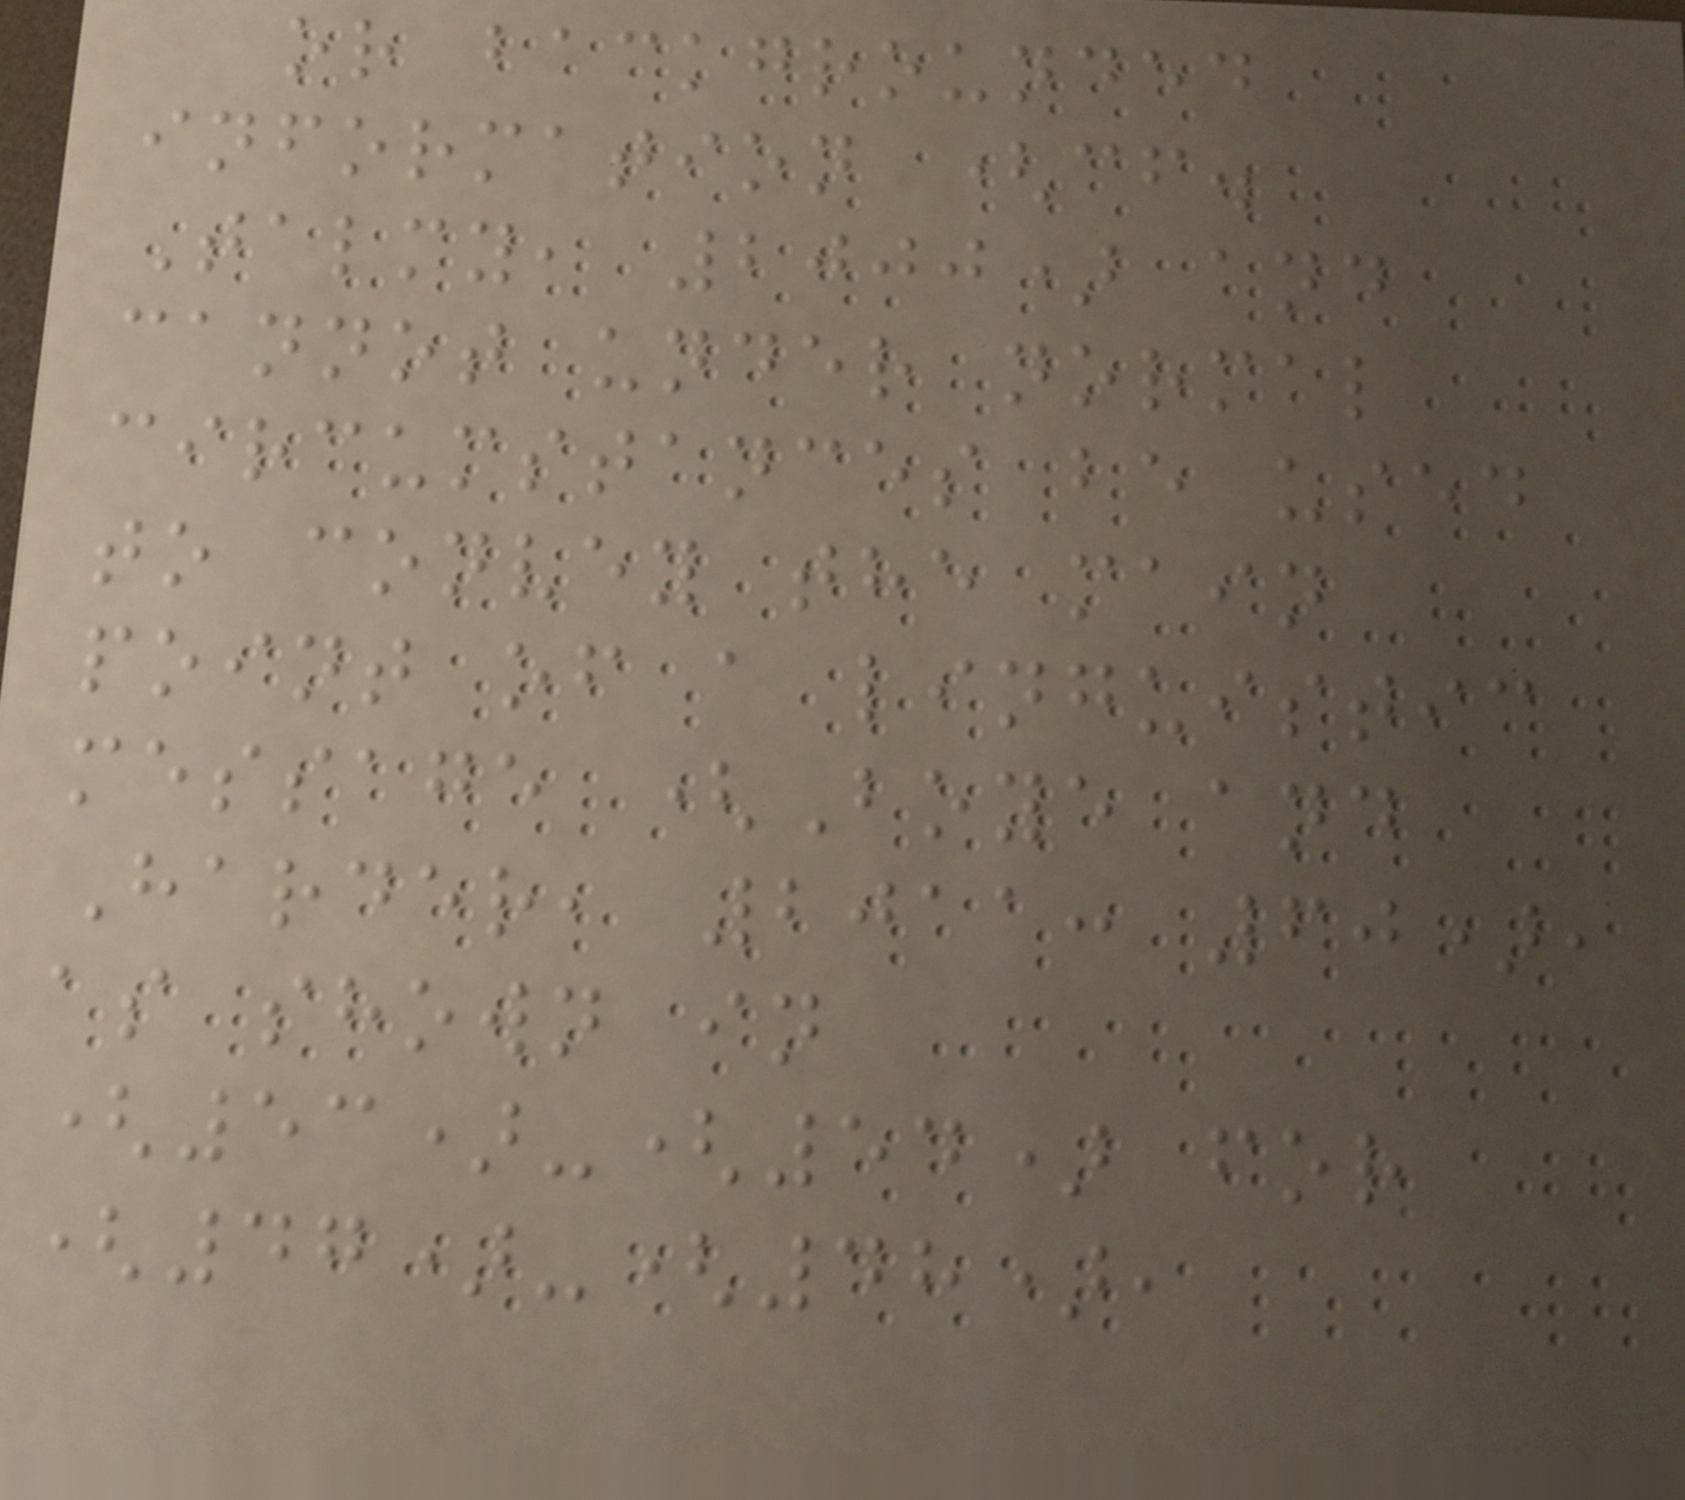or backgrounded
information (cf.
Talmy, 2000) and
cannot under normal
circumstances be used
to convey the main
point of a linguistic
message (Boye and
Harder, 2011: 60),
as shown in
(53)-(54) for
(47)-(48),
